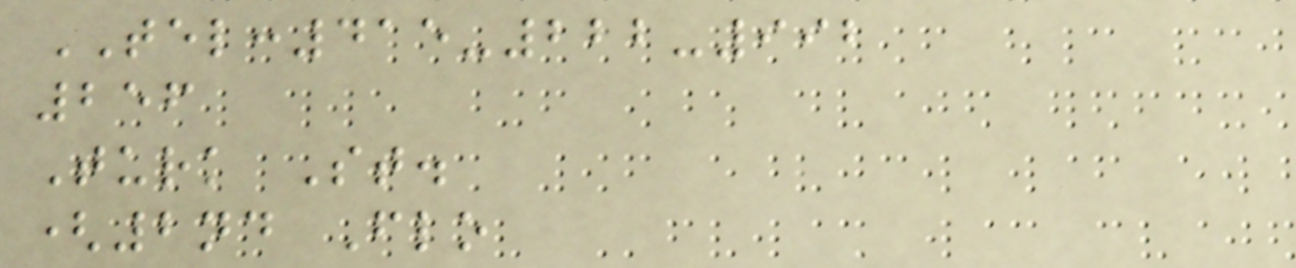TEL:415-222-992
256
Turk St.
(2nd Flo
